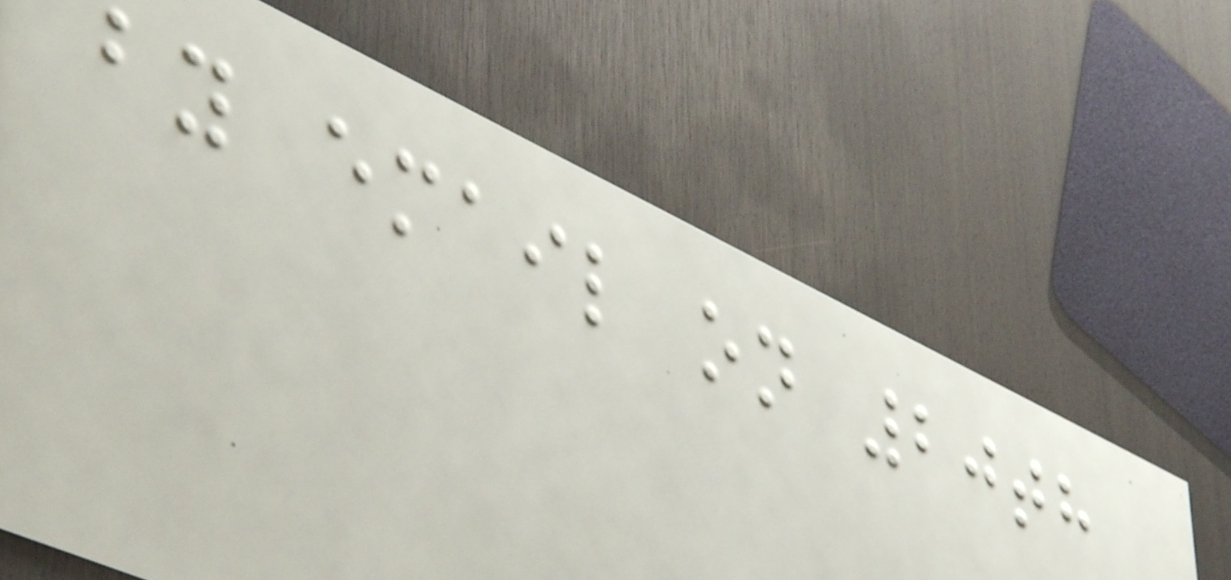by email on 20th
